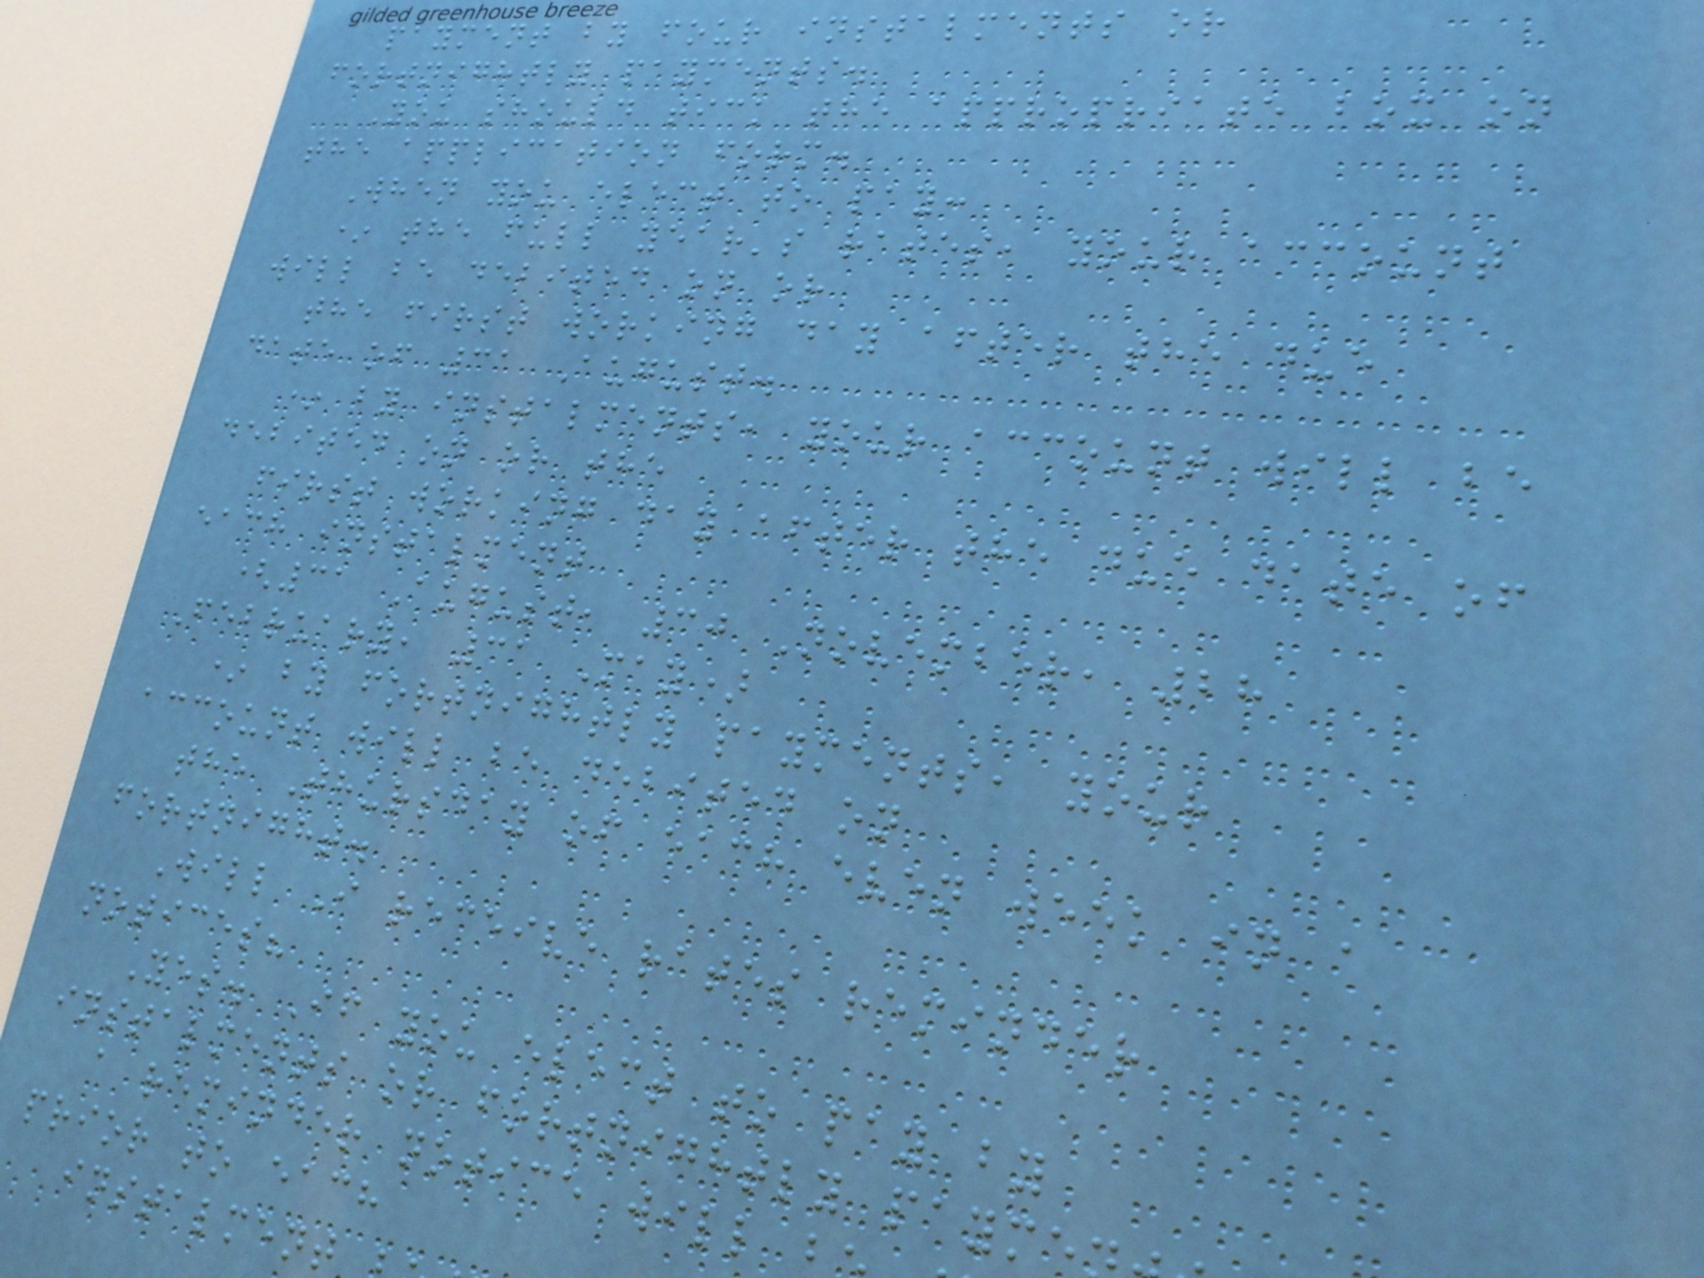payment by four instalments or
fortnightly payments.
You should tick the appropriate box on
the application form.
When you elect to pay:
* the full year's rates, your account
will be debited on or
the first working day after the due
date of 31 August.
* by instalments, your account will be
debited on or the
first working day after the due date of
each instalment
(31 August, 30 November, 28
February, 31 May)
* by fortnightly payments, your
account will be debited on
the Thursday of each even week in a
fortnight.
Will I receive rates reminder
notices?
Yes. If you elect to pay by
instalments or fortnightly payme
a reminder notice will
prior to each
instalment
